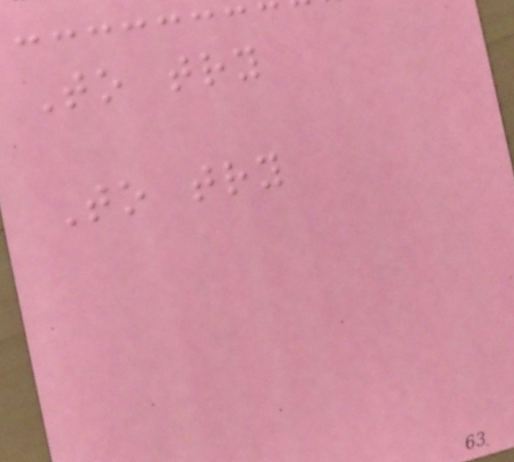To try
To try
